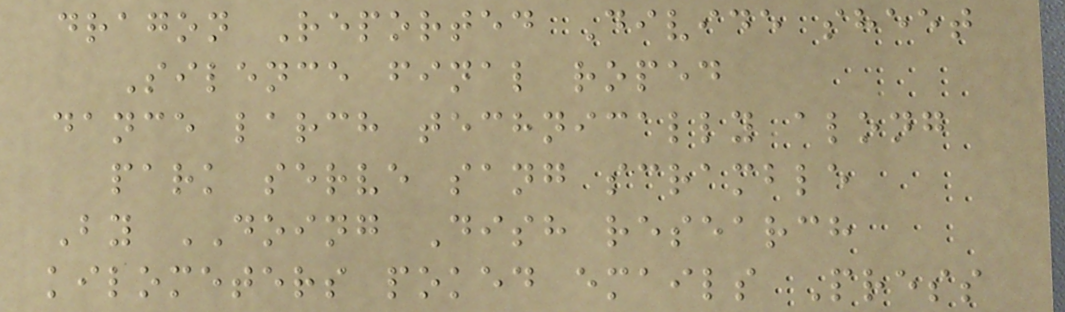dragon Reported Divide sheet
Silence final roped
dance larch technically along
park serve sang scramble
By DOING Dish research
kilometers poked emails Press
